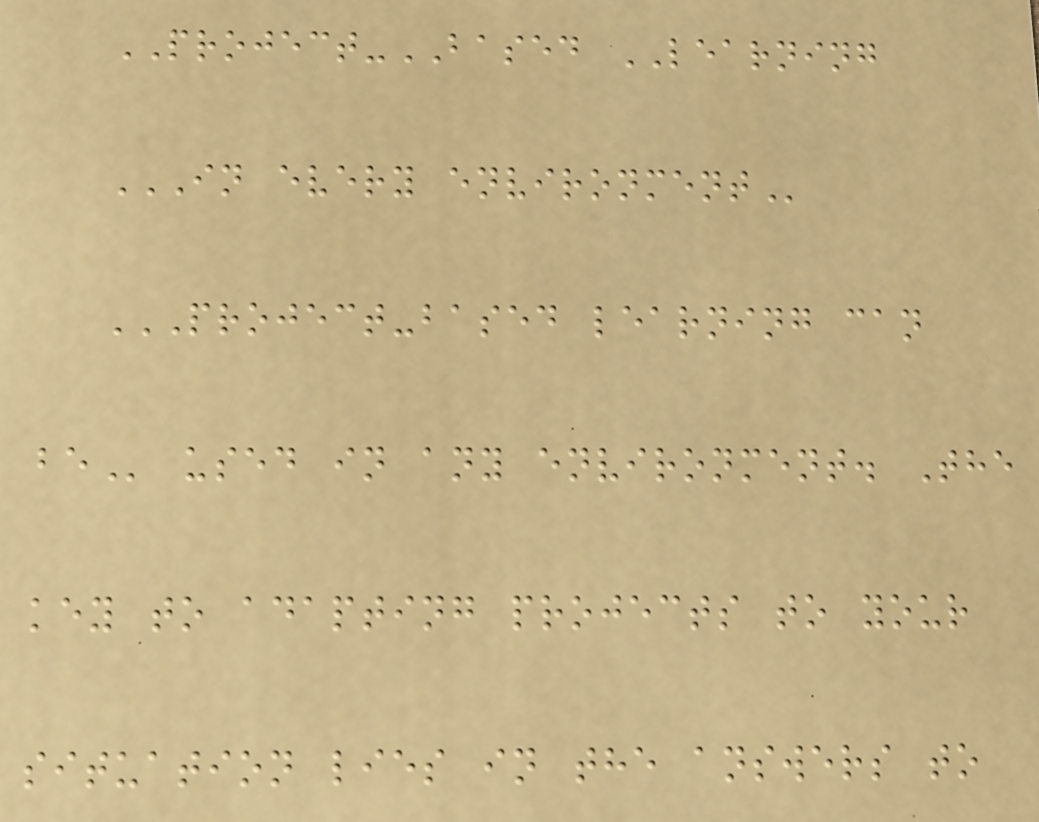PROJECT-BASED LEARNING
IN EVERY ENVIRONMENT
PROJECT-BASED LEARNING CAN
BE used in any environment. The
key to adapting projects to your
situation lies in the answers to
